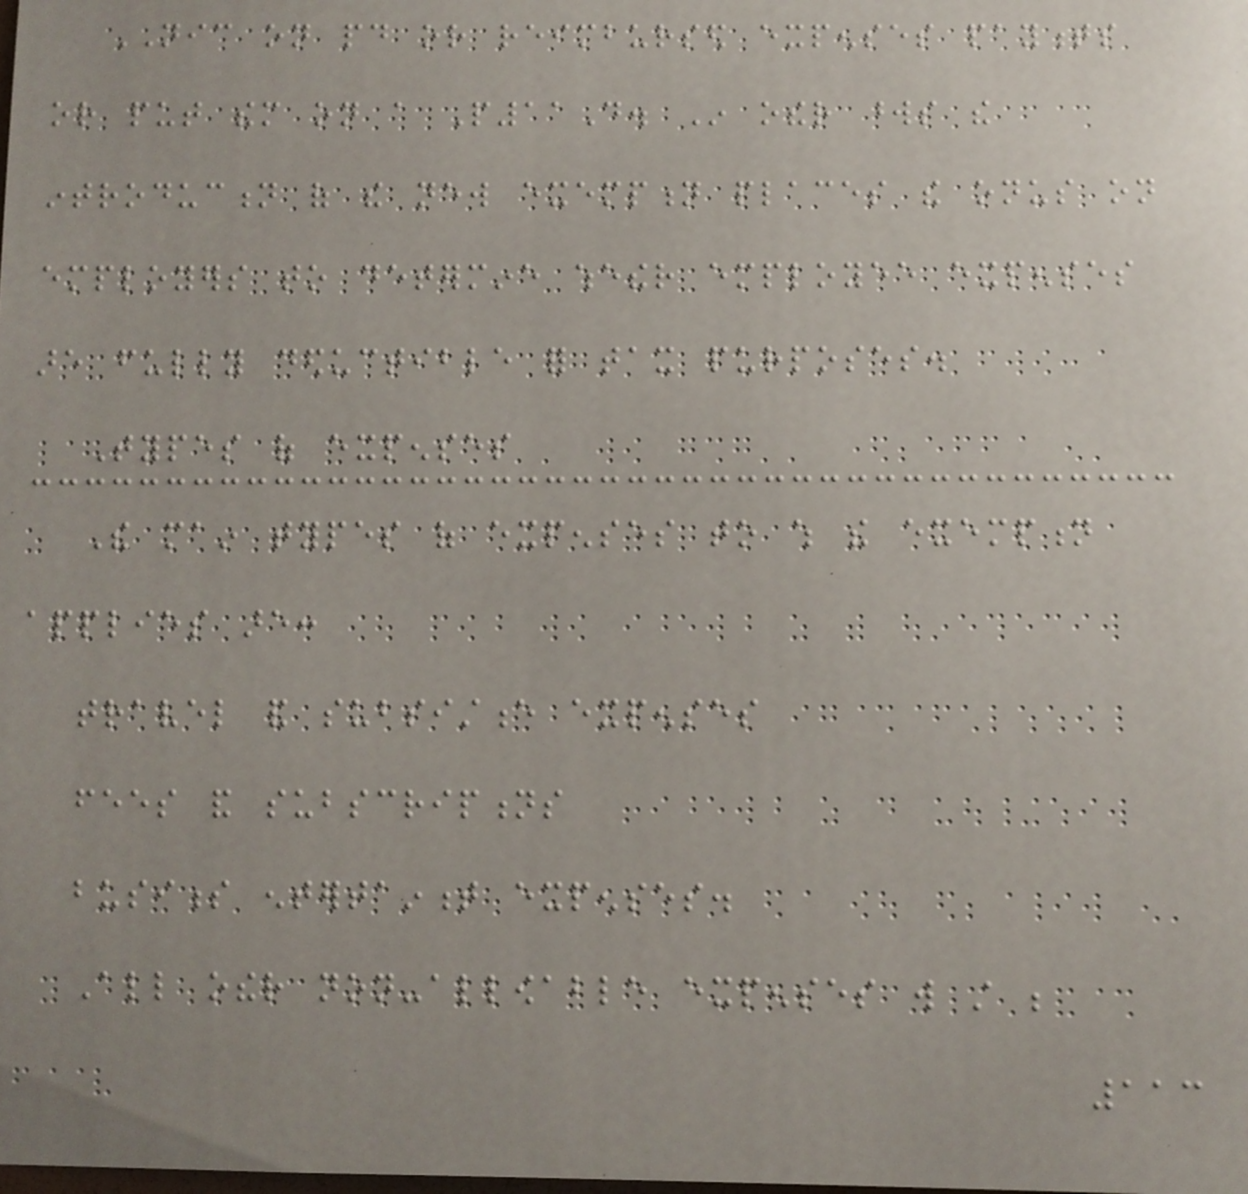NIC on paid or reimbursed expenses payments
or put them on a P11D. In other words the
introduction of the new exemption places the onus on
employers to determine whether employee expenses
are fully deductible for tax purposes.
Types of expenses
The main types of expenses to which the exemption
applies are:
travel and subsistence expenses
fees and subscriptions
business entertainment expenses.
All other non-allowable expenses will still be
113
